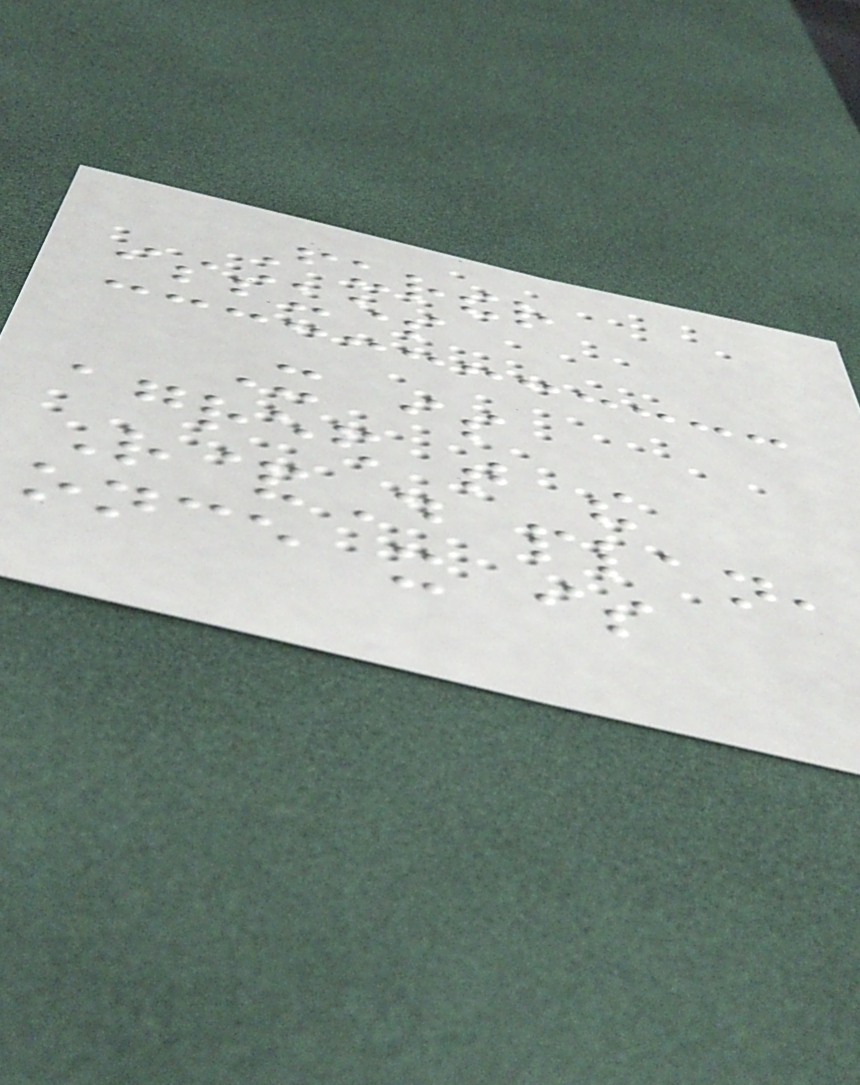Further
issues
It is
agreed that the
R&D plan,
once it is
